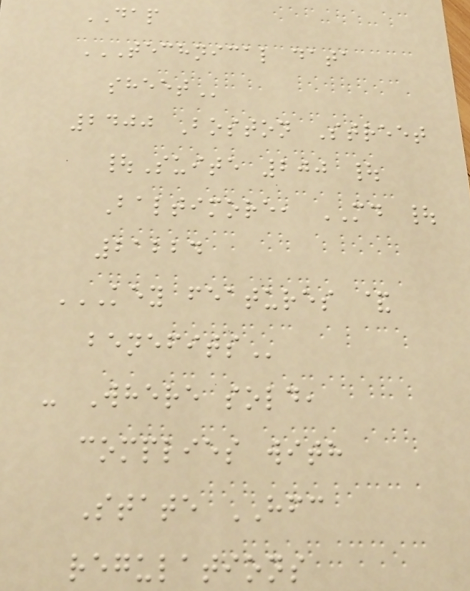DAP
TECHNICAL DATA
SHEET
2400 Boston Street
|Suite 200 |
Baltimore, MD |
21224
KEY FEATURES &
BENEFITS
- Where sold,
complies with
State HFC
regulations
